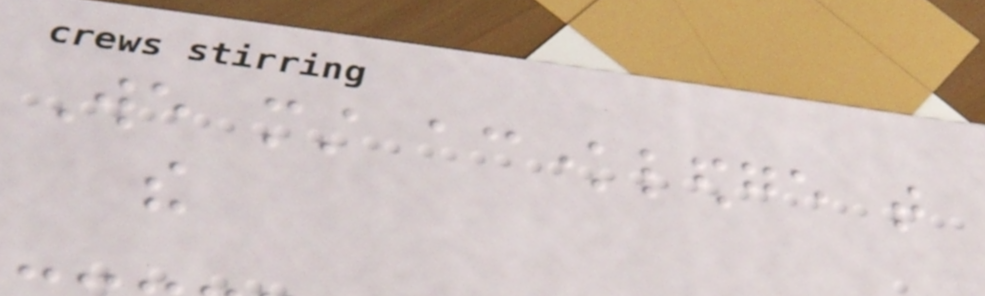We must acknowledge that
the
